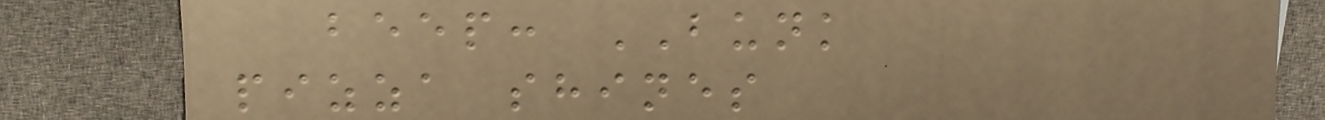beep: BUNK
pizza shines
